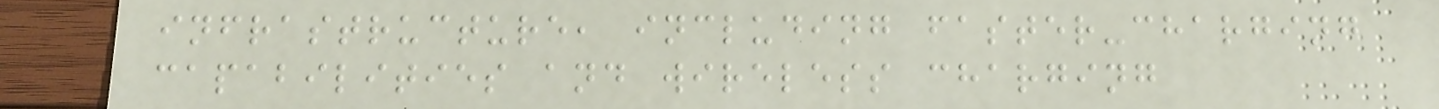infrastructure, including faster-charging
capabilities and wireless charging
